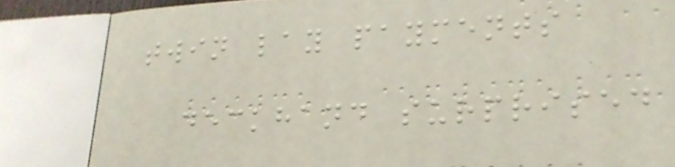twin lay payments
deckhand surprised
